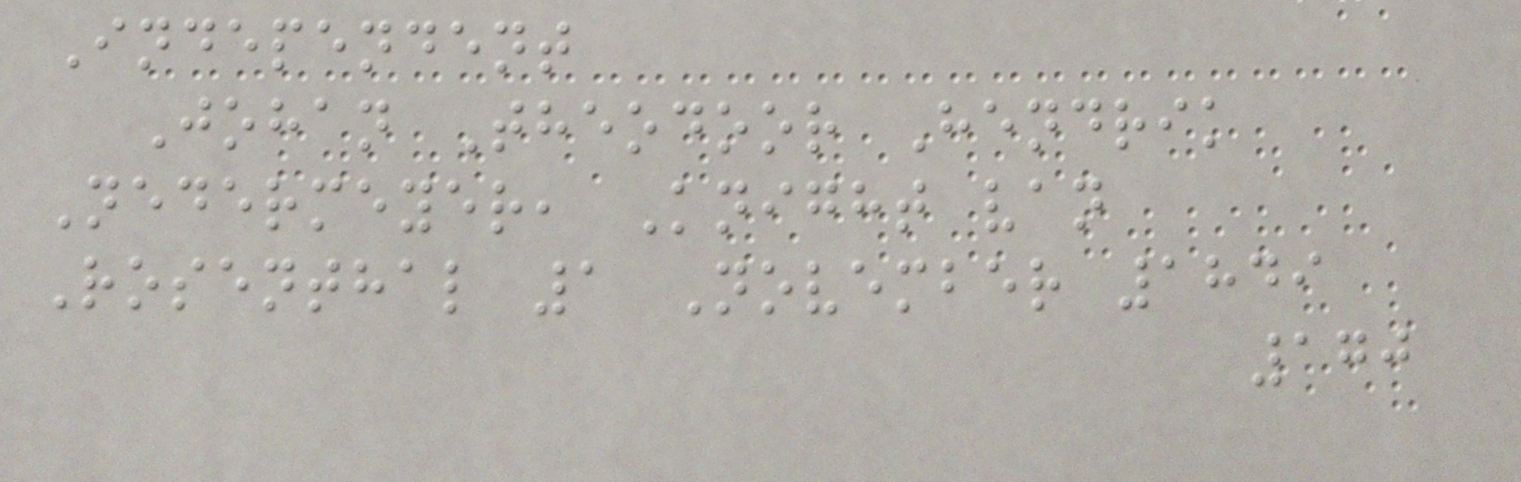Independent
Johan Theodoor Hendrik
Nedermeyer, Knight van
Rosenthal 1 November 1849
170
